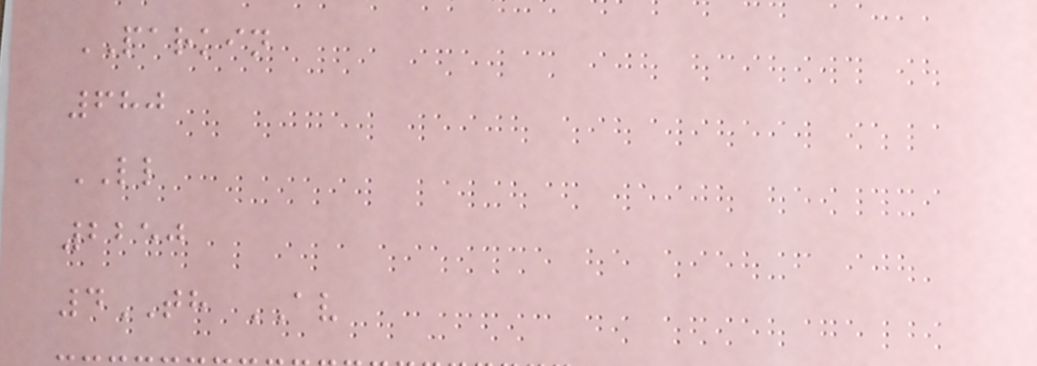PARKIN
680
LL
2250
4TH AV
